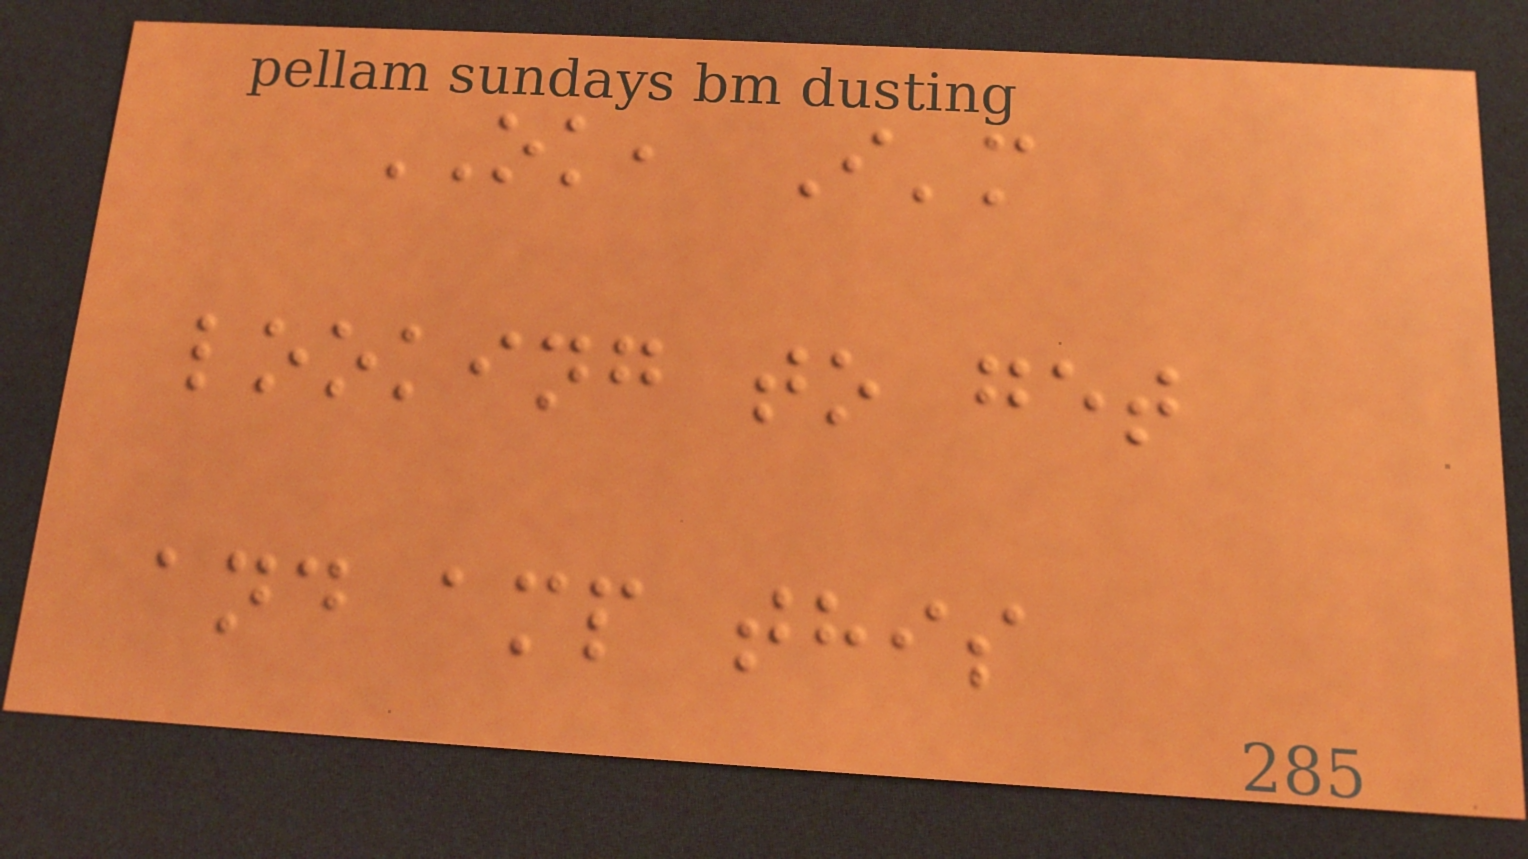OK, I'm
looking to get
and amp this
